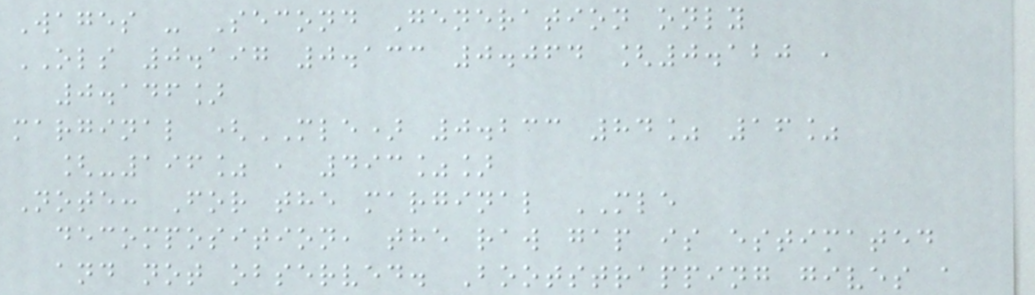Wages - Second Generation only
OLS 0.197 0.133 0.064 [0.120 ,
0.146]
marginal (MLE) 0.233 84% 16%
[-196% , 493%]
Note: For the marginal MLE
decomposition, the raw gap is estimated
and not observed. Bootstrapping gives a
